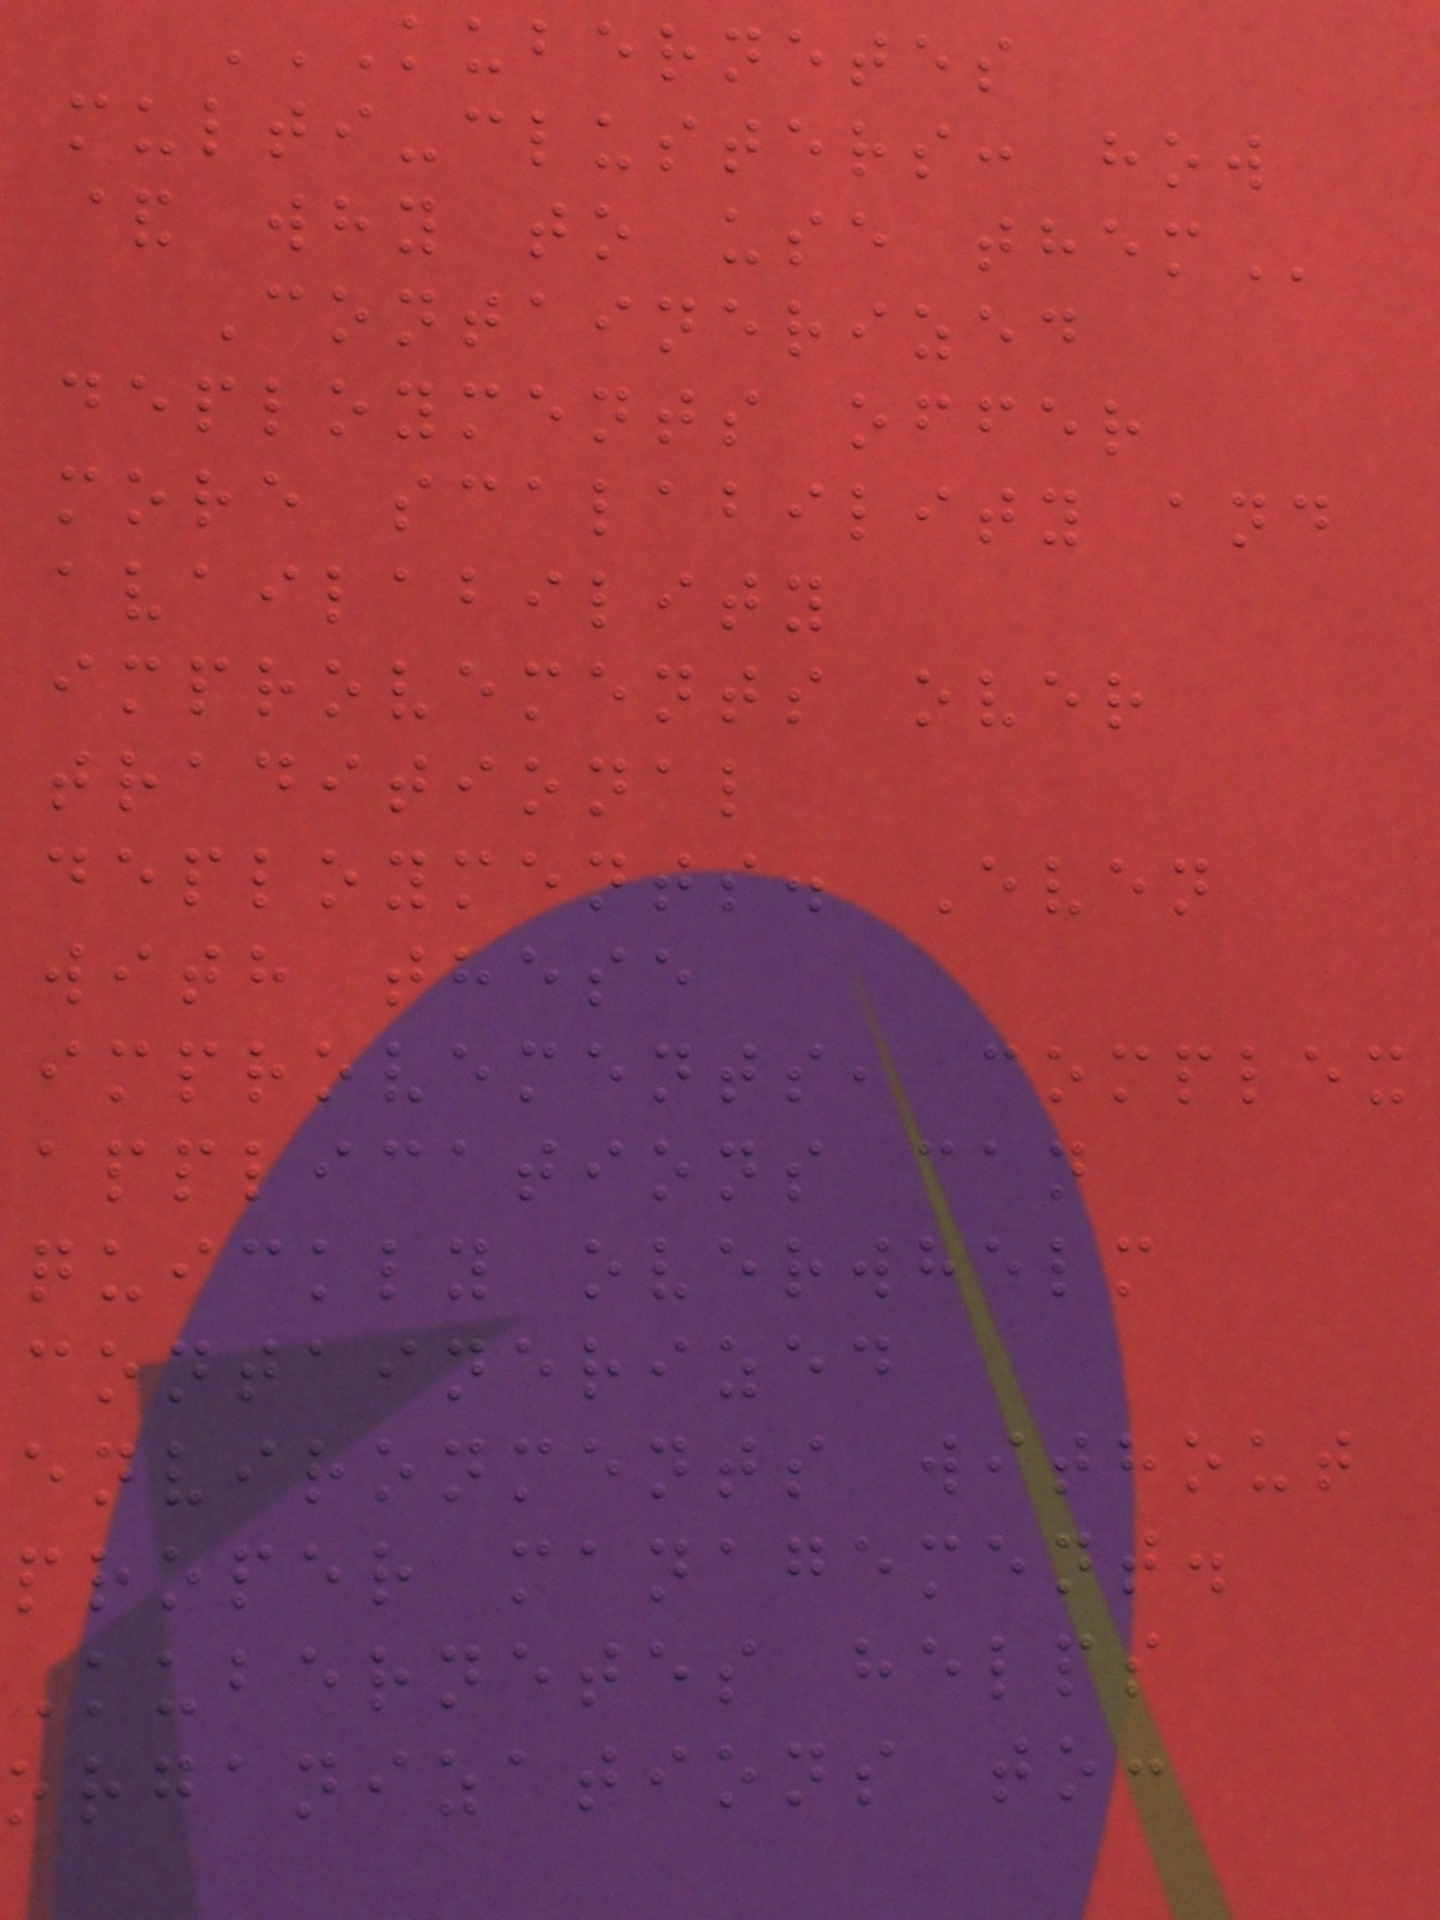KUBERNETES
multi-clusters: how
& why to use
Containerized
deployments offer
more scalability and
availability
improvements over
traditional
deployments. Even
with these
improvements, complex
applications can
quickly overwhelm
containerized
environments without
proper management.
Kubernetes helps
organizations to:
